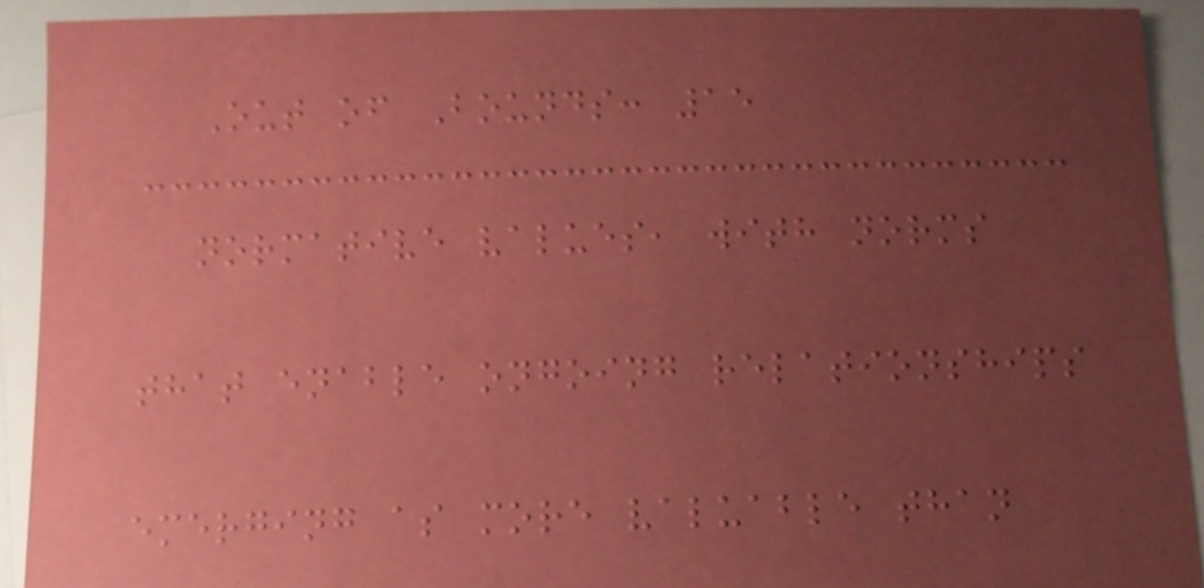Out of Bounds: 15
normative values, with norms
that enable ongoing relationships
emerging as more valuable than
